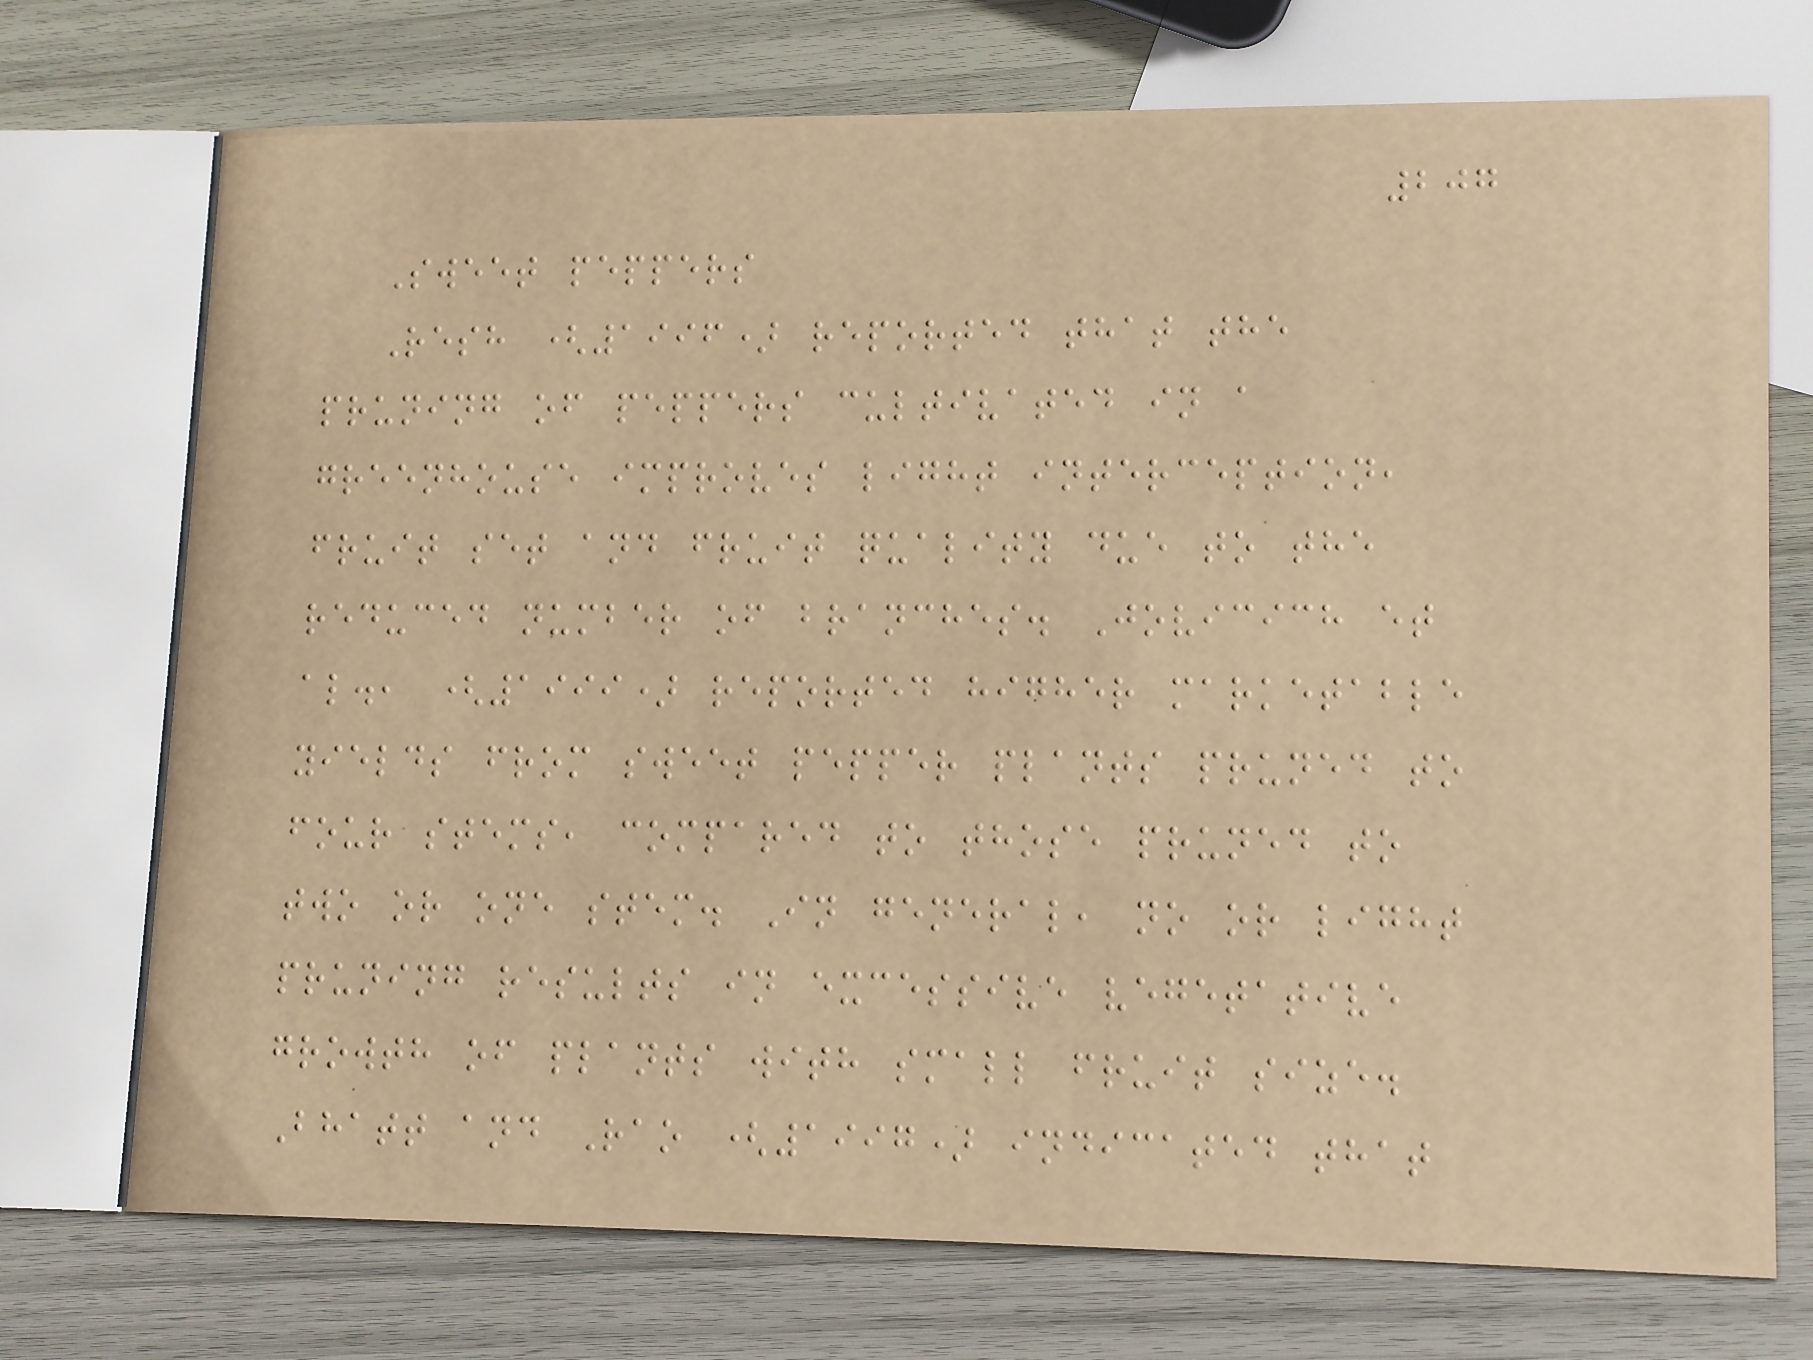207
Sweet peppers
Resh (1996) reported that the
pruning of peppers cultivated in a
greenhouse improves light interception,
fruit set and fruit quality due to the
reduced number of branches. Jovicich et
al., (1999) reported higher marketable
yields from sweet pepper plants pruned to
four stems, compared to those pruned to
two or one stem. In general, no or light
pruning results in excessive vegetative
growth of plants with small fruit size.
Bhatt and Rao (1997) indicated that
